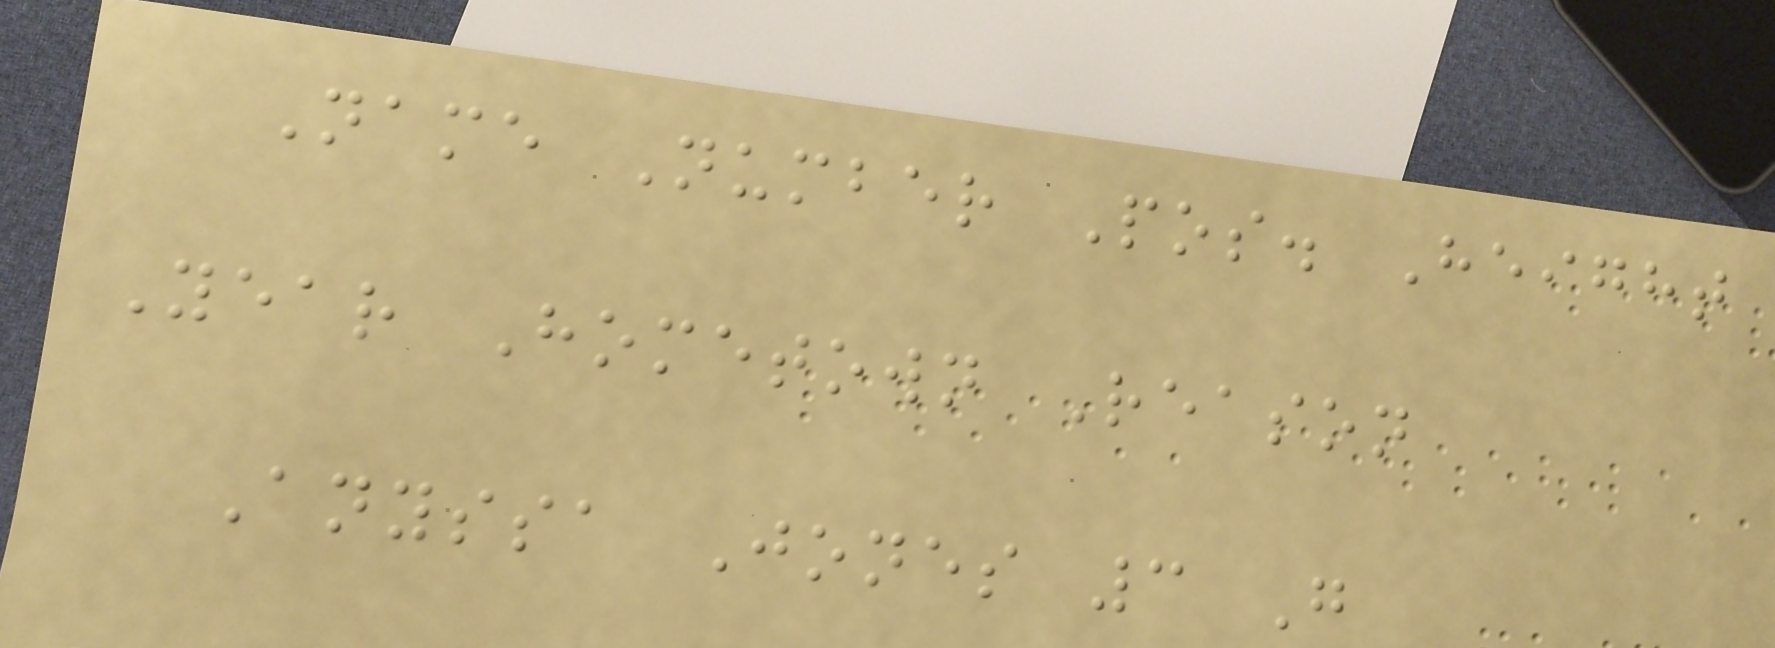Name Number Pos. Height
Year Hometown Reason
Anyssa Jones 3 G
